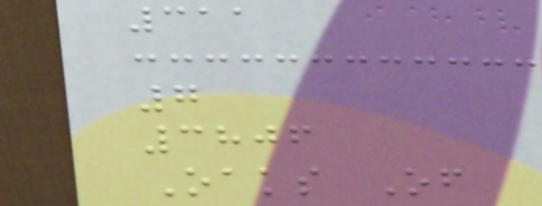311
7
3806
Oaks Of
